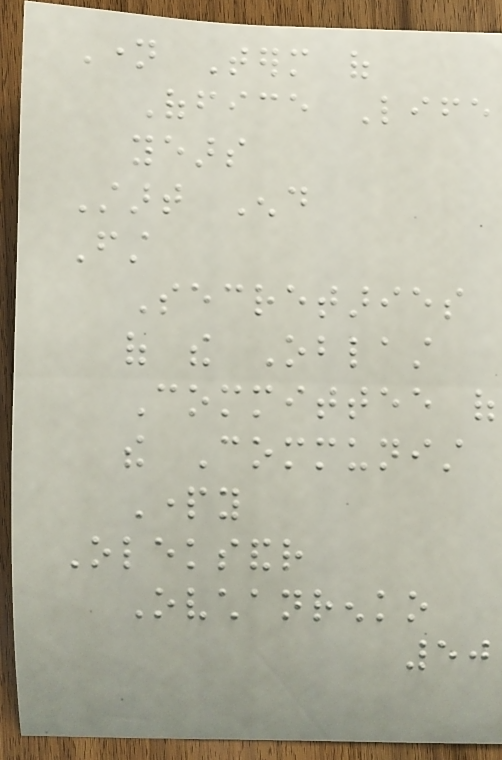Name Term of
Office Life
years
Start End
First
Secretaries
of the Oblast
Committee of
the Communist
Party
Oleksandr
Ovchanrenko
50
